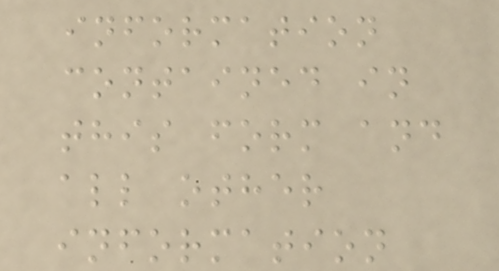information
contained in
this form and
all other
information
